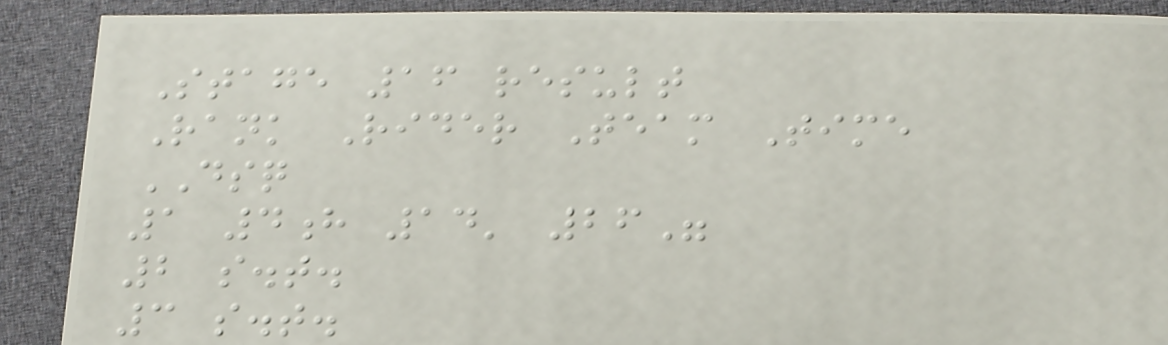Stage 16 result
Rank Rider Team Time
DSQ
1 4h 14' 26"
2 s.t.
3 s.t.
